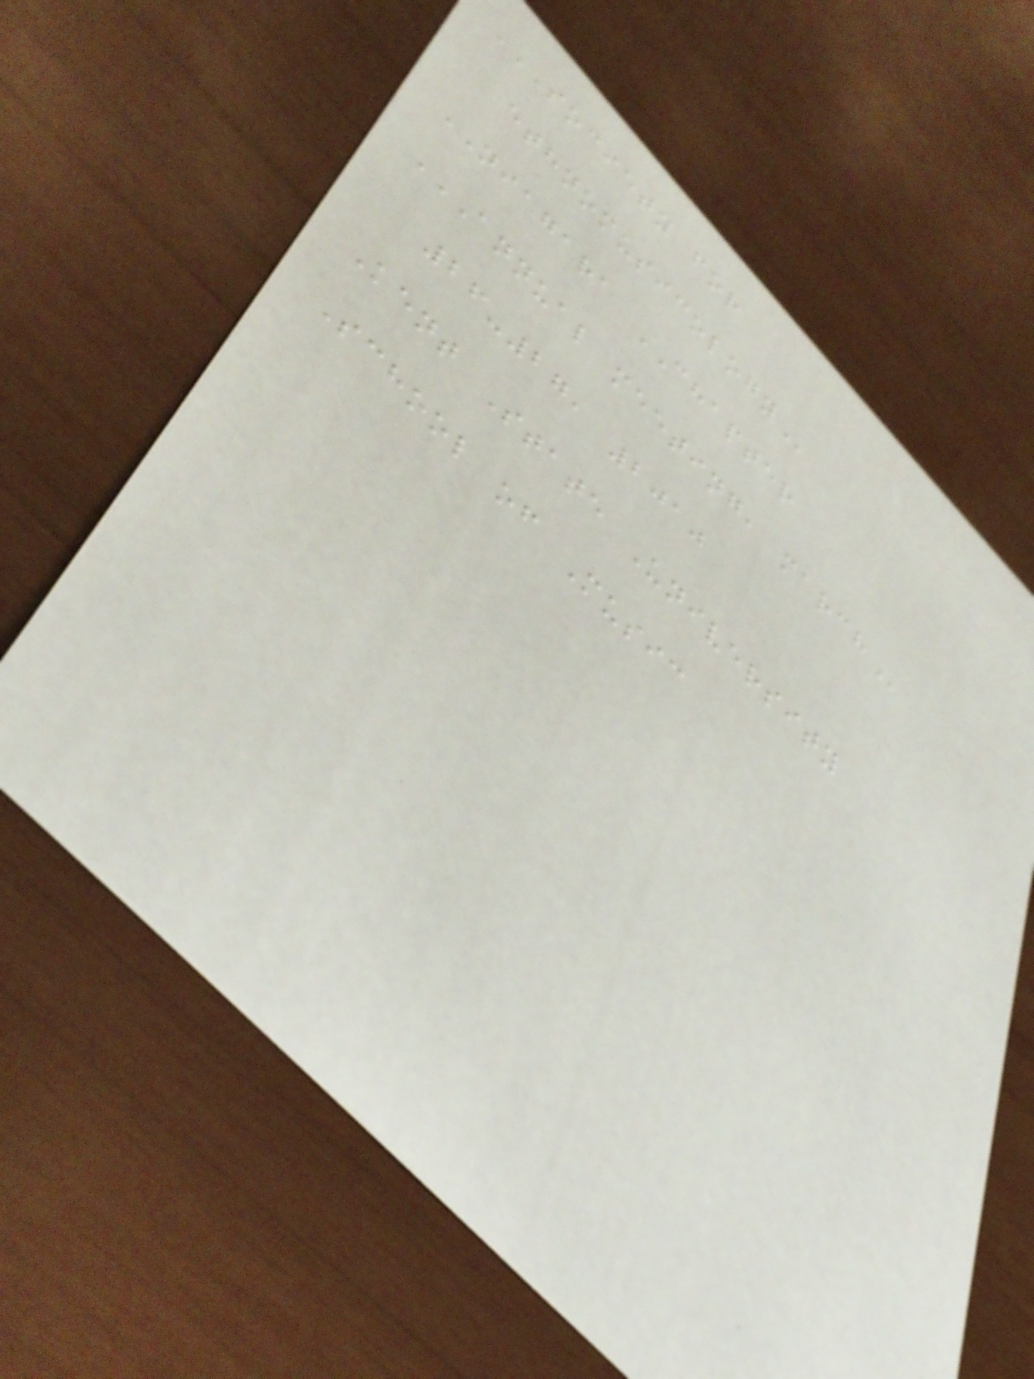SOCIETY FOR
ETHNOMUSICOLOGY
NIAGARA CHAPTER
ANNUAL MEETING, MARCH
26-27, 2010
Kent State University
School of Music
